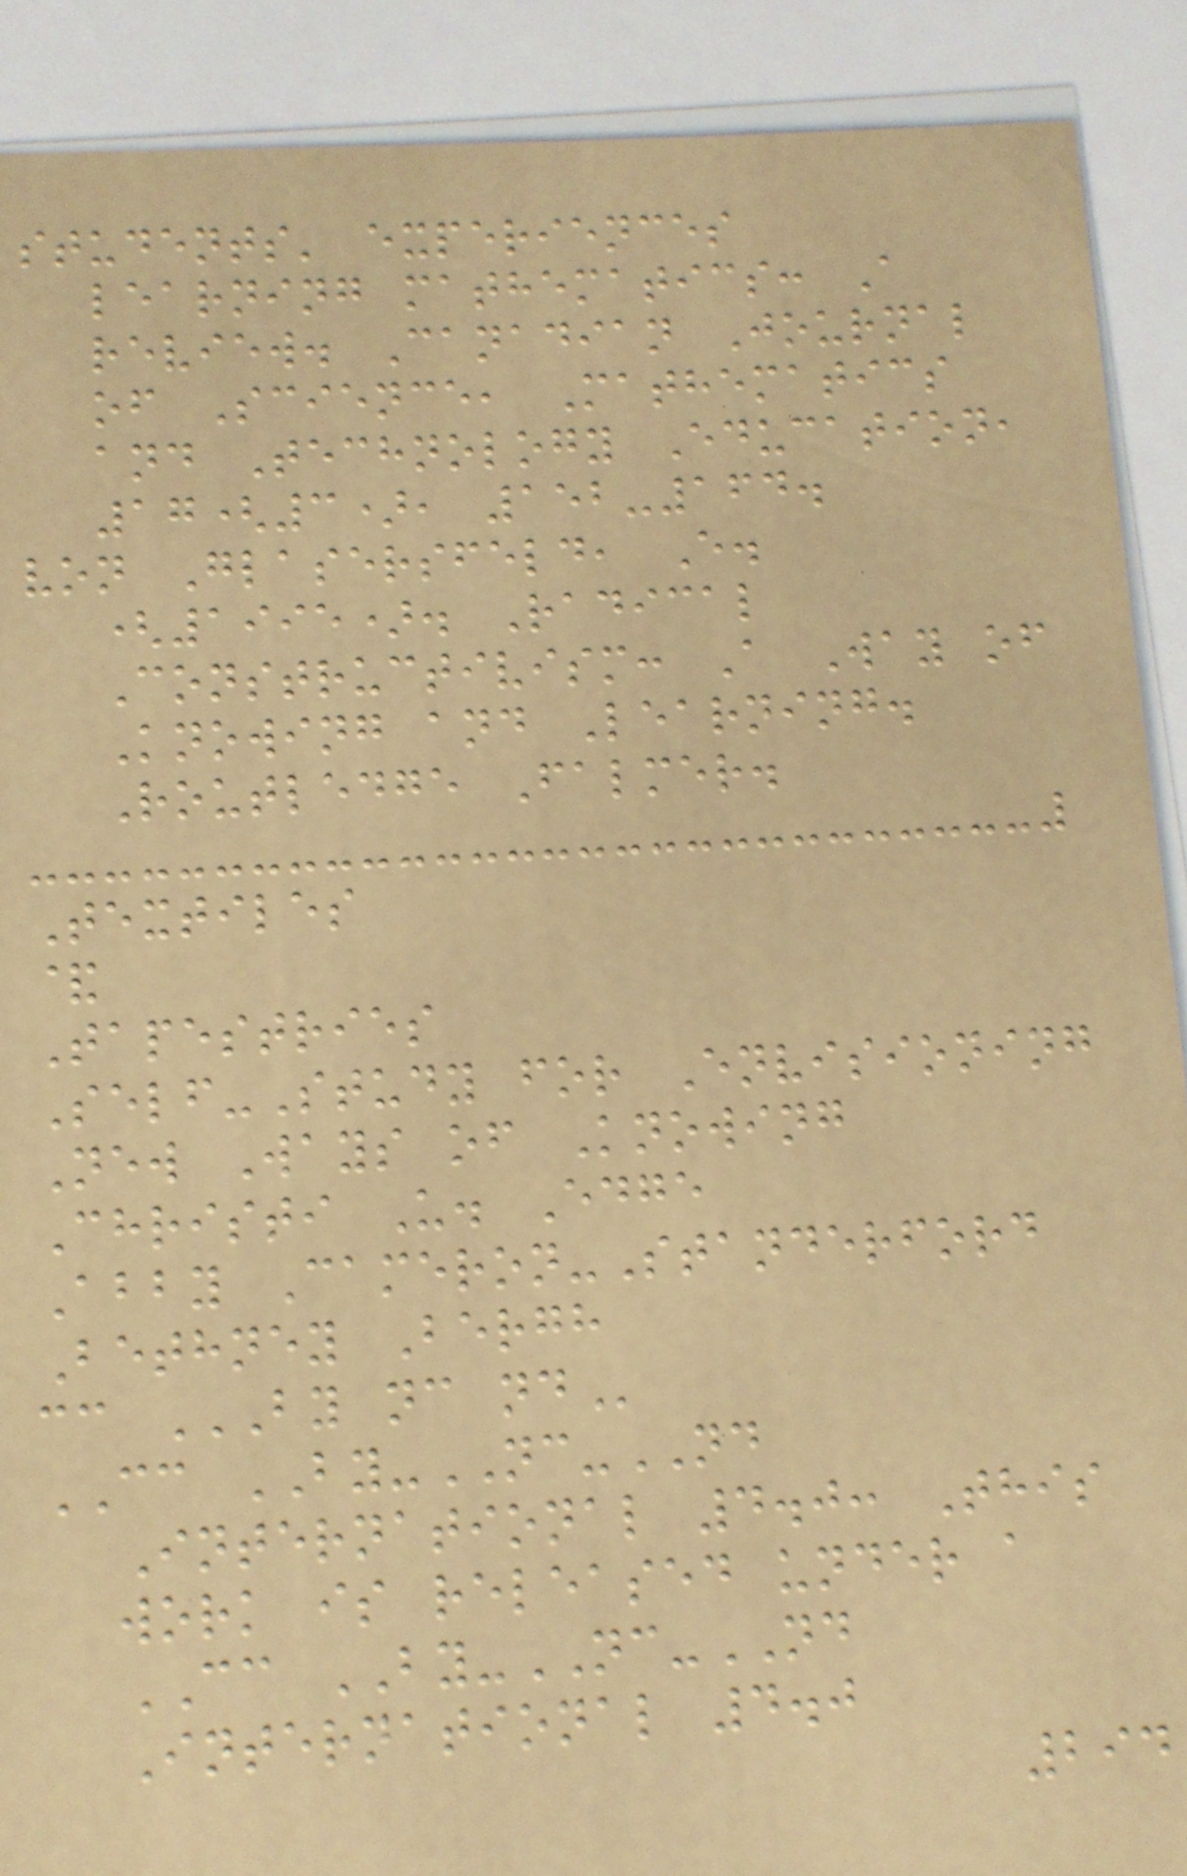students' experiences
learning mathematics: A
review. Canadian Journal
of Science, Mathematics
and Technology Education,
17(3), 152-164.
von Glasersfeld, E.
(1995). Radical
Constructivism: A Way of
Knowing and Learning.
Routledge Falmer.
Textiles
&
Tapestries
Self-Study for Envisioning
New Ways of Knowing
Christi U. Edge
Abby Cameron-Standerford
Bethney Bergh
cc BY NC ND
CC BY-NC-ND
International 4.0: This
work is released under a
CC BY-NC-ND
International 4.0
294
